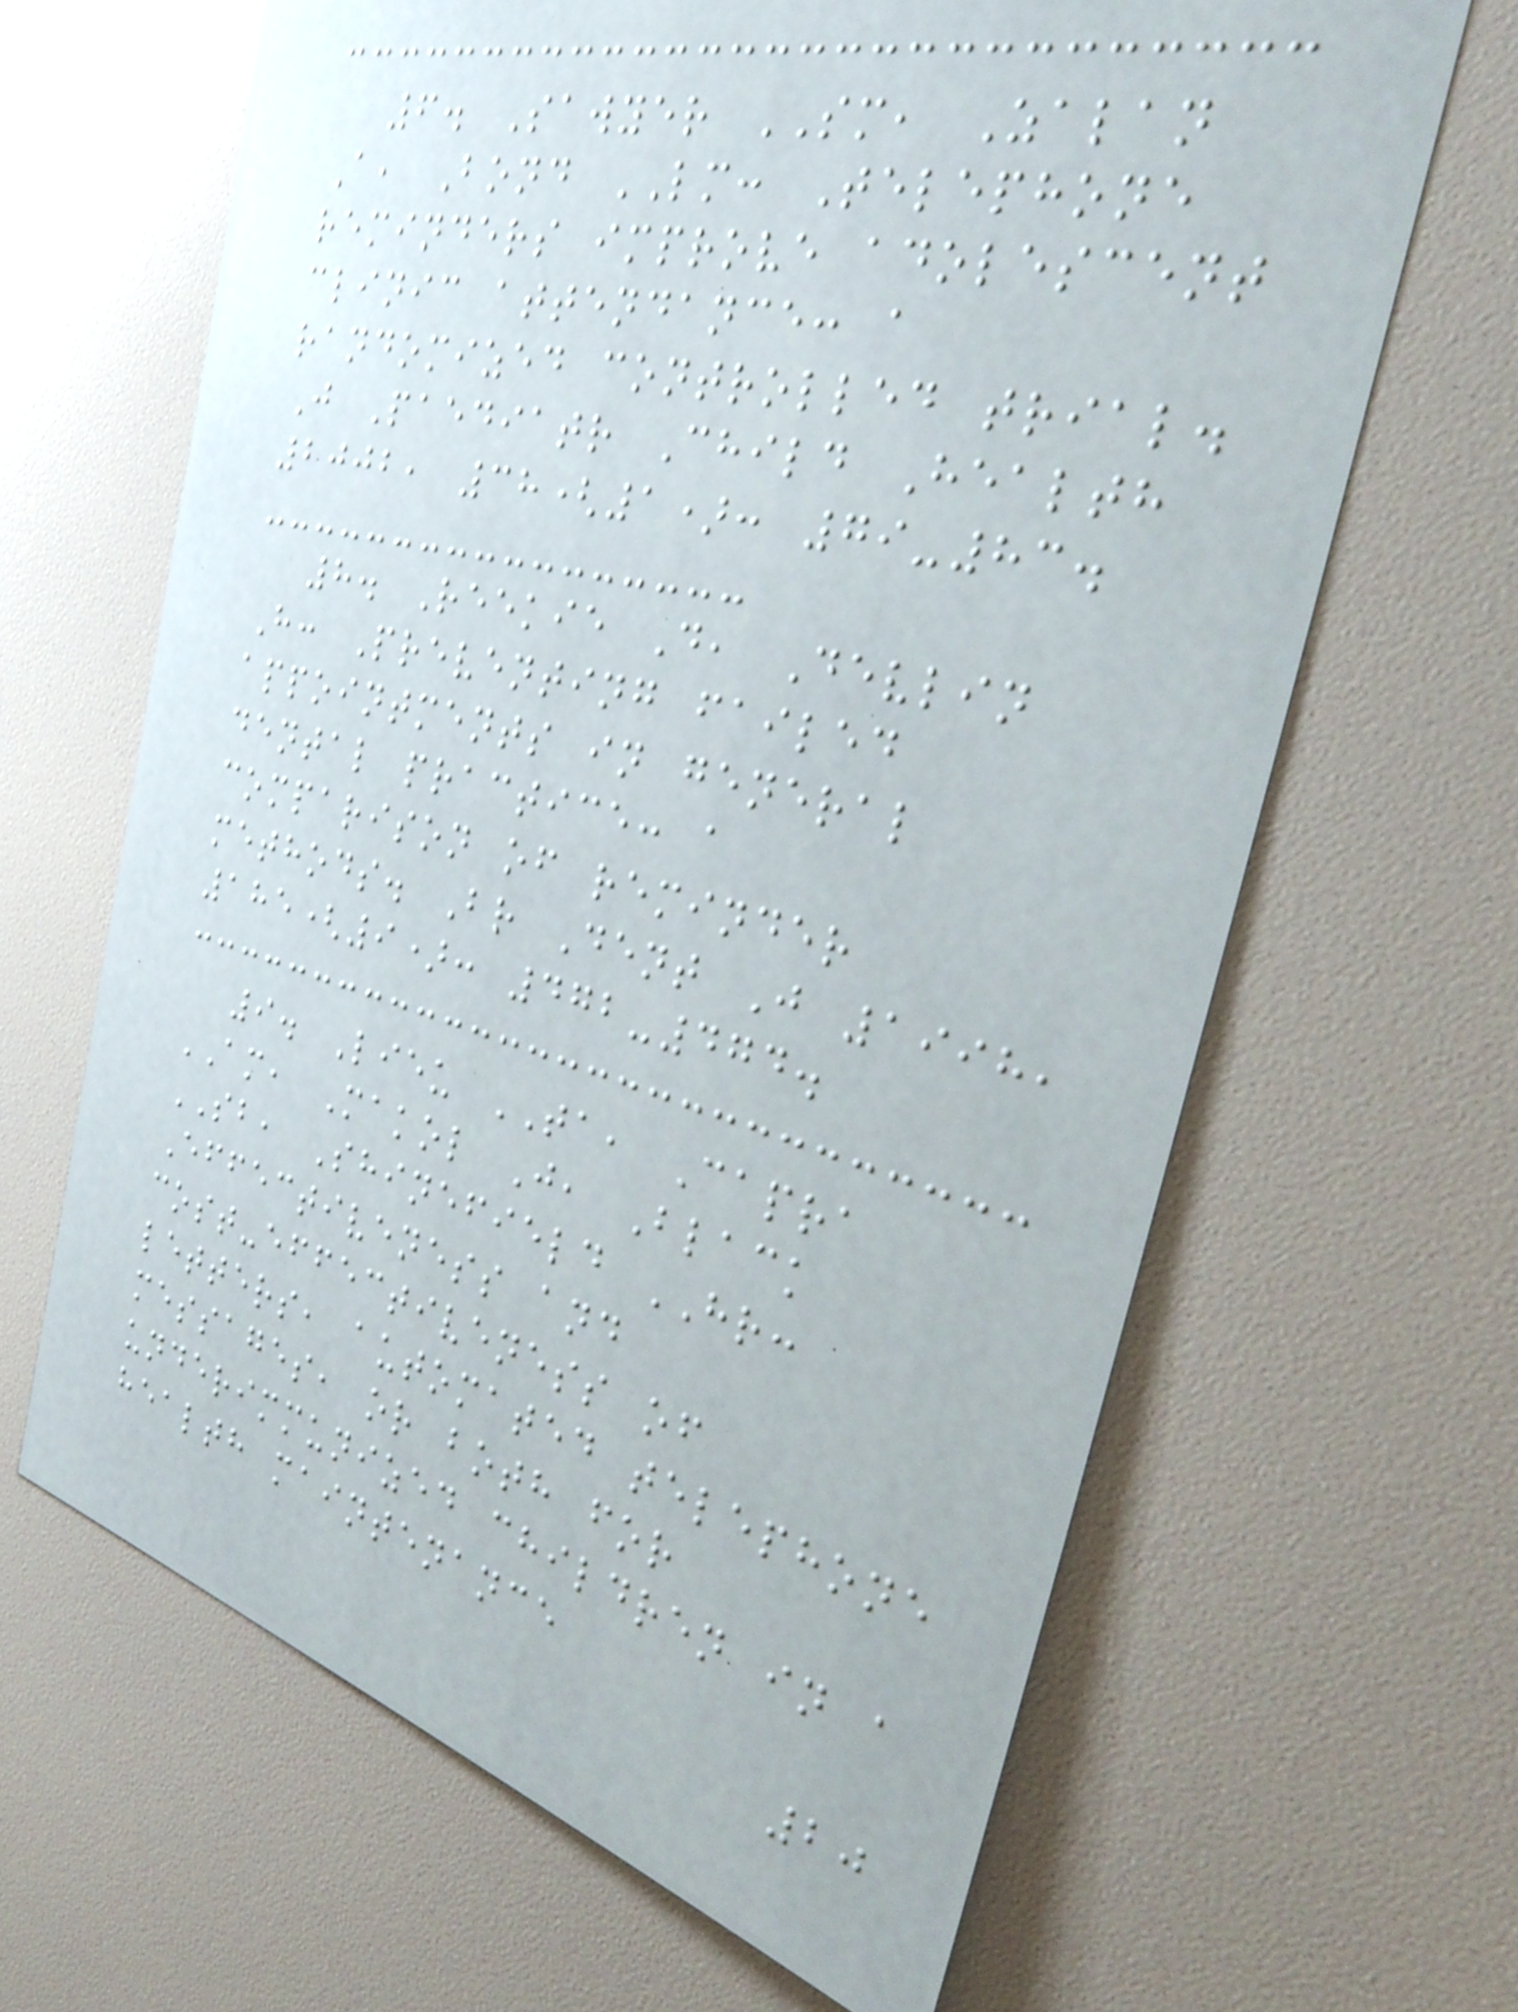6. Sawyer SM, Zalan
A, Bond LM: Telephone
reminders improve adolescent
clinic attendance: a
randomized controlled trial.
J Paediatr Child Health
2002, 38(1): 79-83.
8. Reekie D, Devlin
H: Preventing failed
appointments in general
dental practice: a
comparison of reminder
methods. Br Dent J 1998,
185(9): 472-474.
9. Lieu TA, Capra
AM, Makol J, Black
SB, Shinefield HR:
Effectiveness and
cost-effectiveness of
letters, automated telephone
messages, or both for
underimmunized children in a
health maintenance
20
